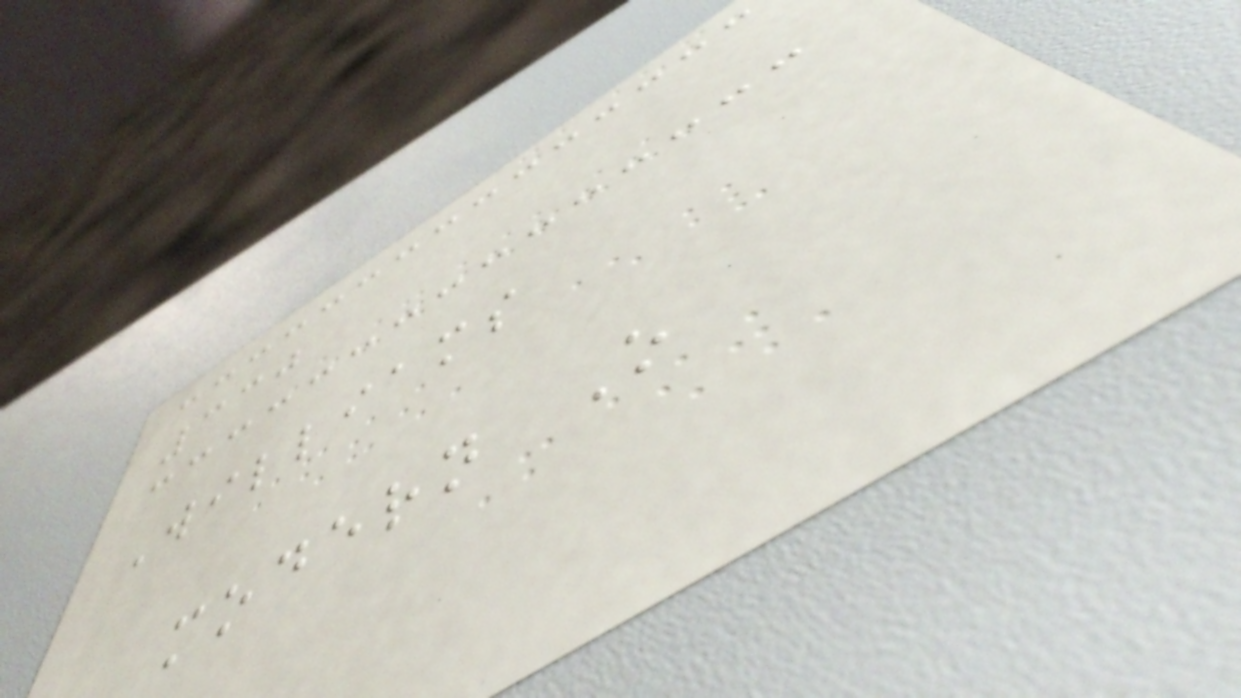330
Williams
modern O
